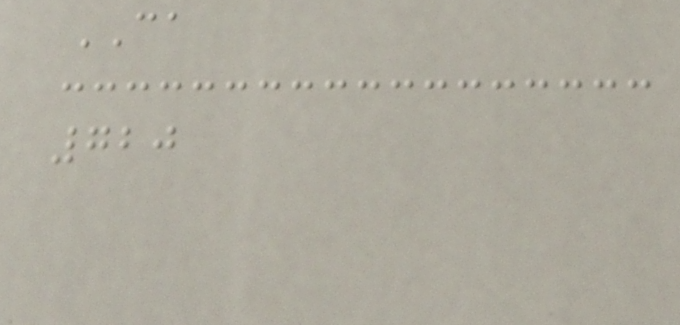CA
720
